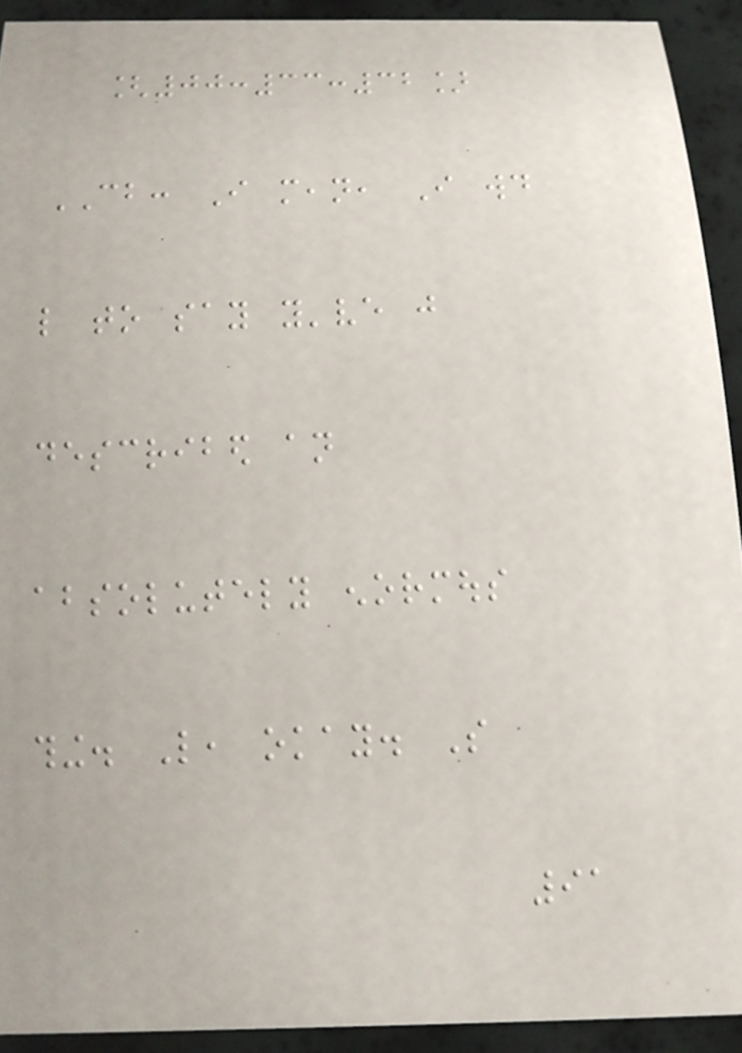[00:33:32]
CB: I mean, I would
like to say you've just
described an
absolutely enormous
thing. Like, okay. So
91
